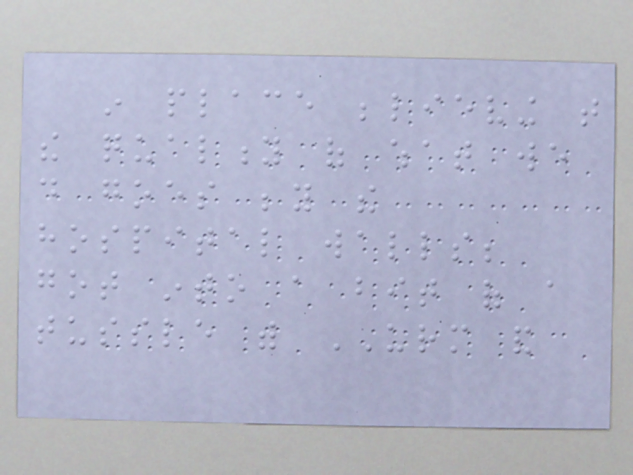in place believing that
the quality of what we
do goes beyond the
hospital walls;
got into a bit of a
tussle with URM and
